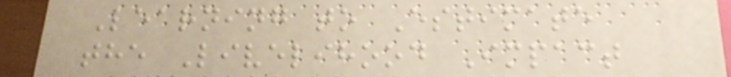Learning to Estimate
the Livelihood Impact
